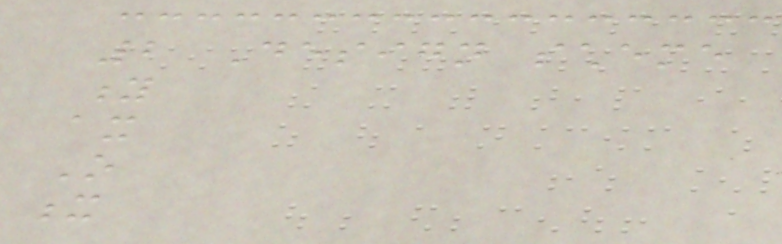2 Design scheme
y
ax
O
x
